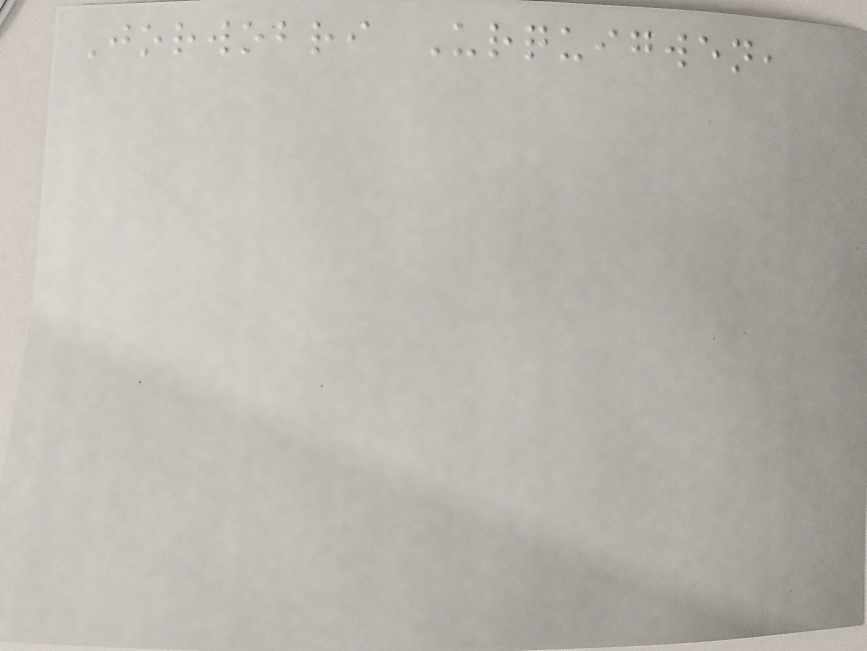Jorwobri Urquigwen,
